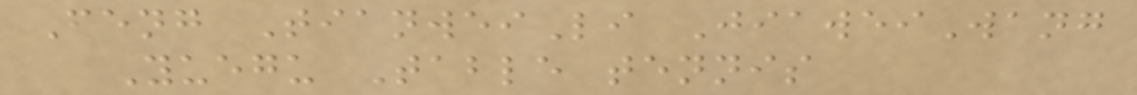Feng TianweiLi JiaweiWang
Yuegu Table tennis
